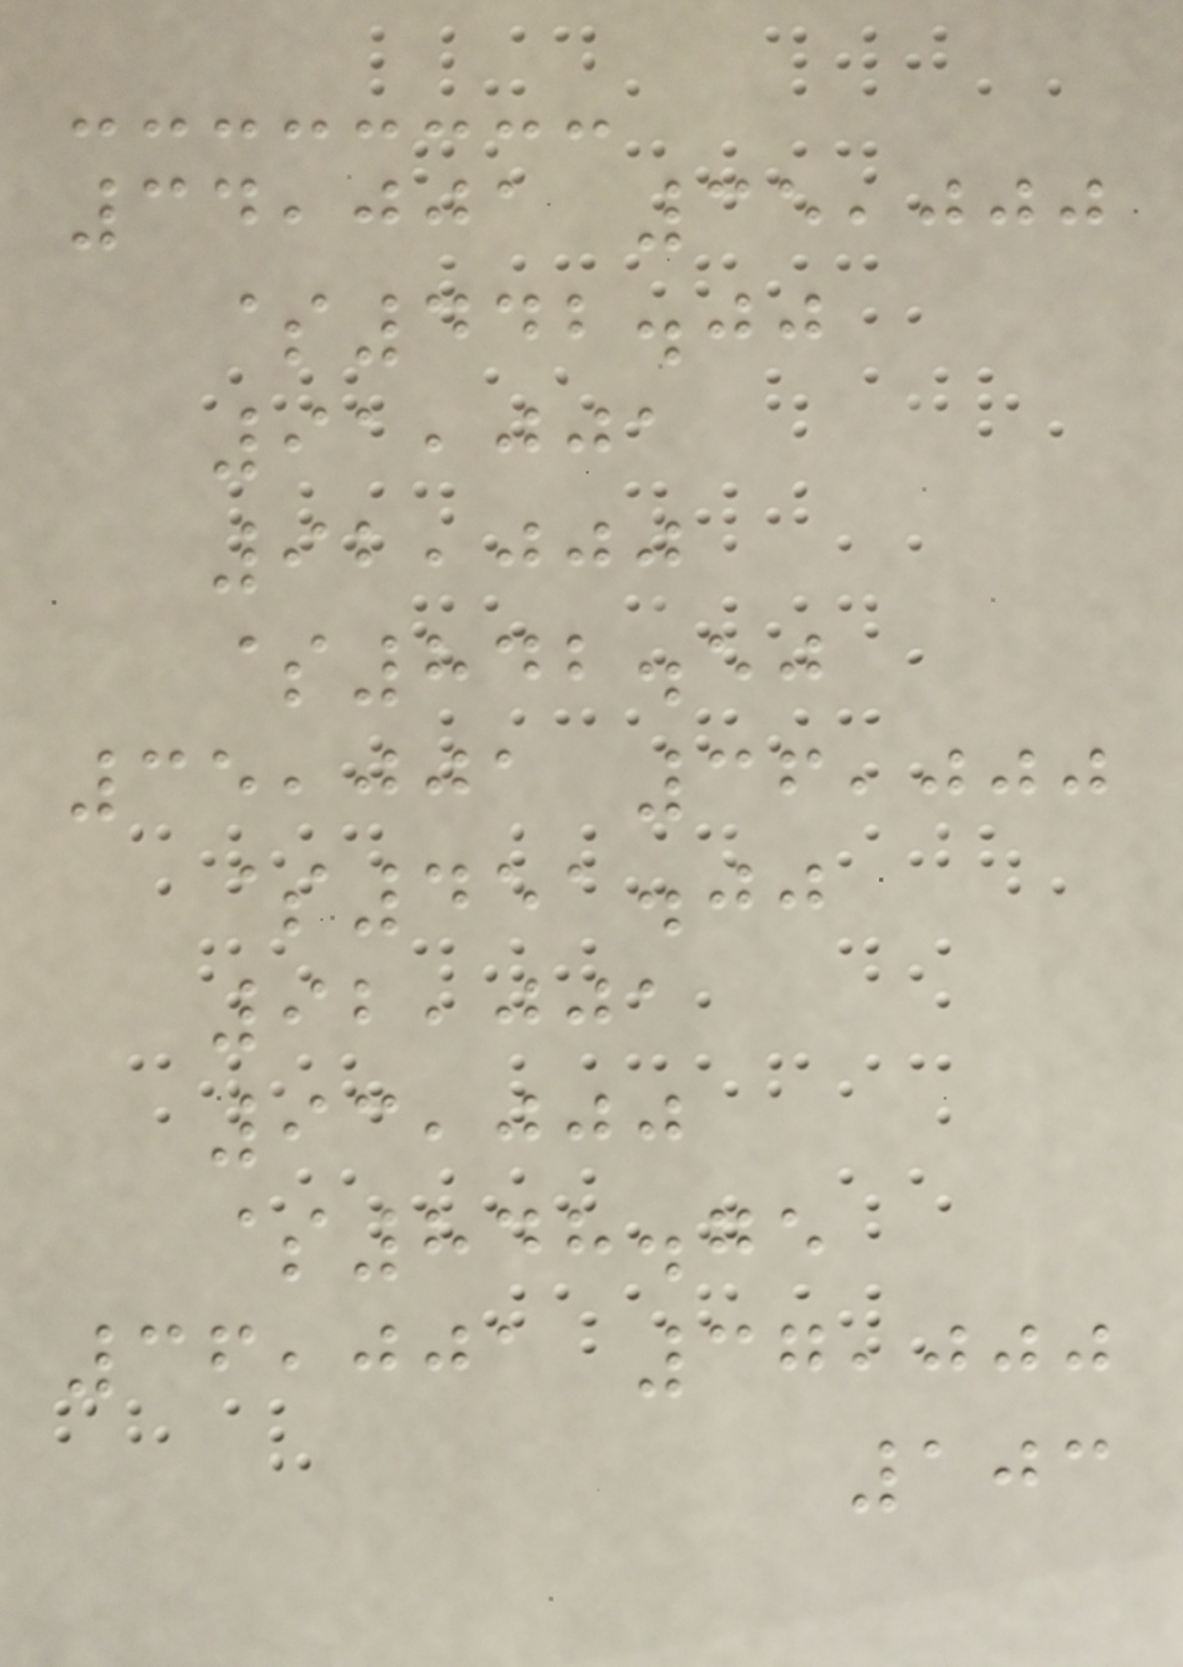34,001 35,000
$442.00
91,001
92,000
$842.50
35,001 36,000
$451.00
92,001
93,000
$848.75
36,001 37,000
103
